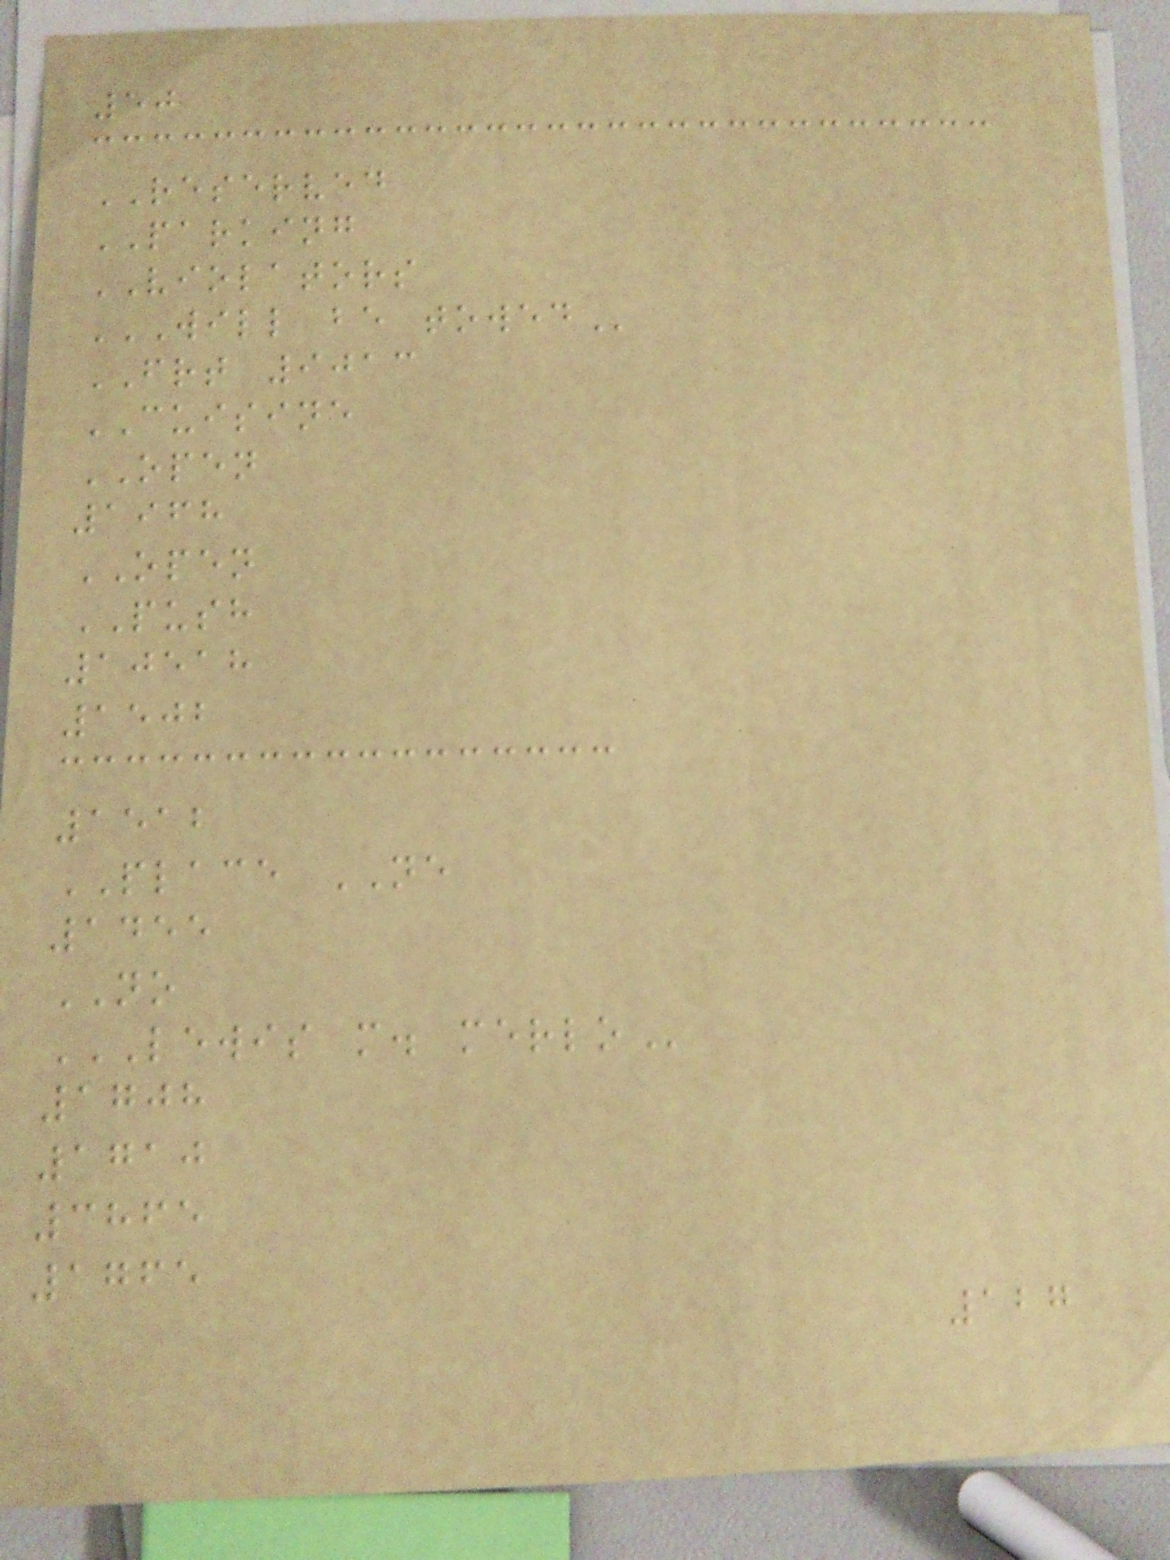50
RESERVED
PARKING
VIOLATORS
WILL BE TOWED
FRT 9013
CUISINE
OPEN
1968
OPEN
PUSH
10518
1502
1512
PLACE NE
1455
NO
LEWIS M. MERLO
1708
1710
3865
1765
127
